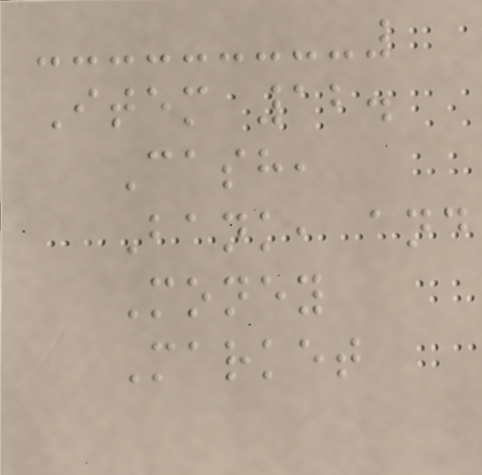Item 12.
Cash,
Bank, and
Money
Market
